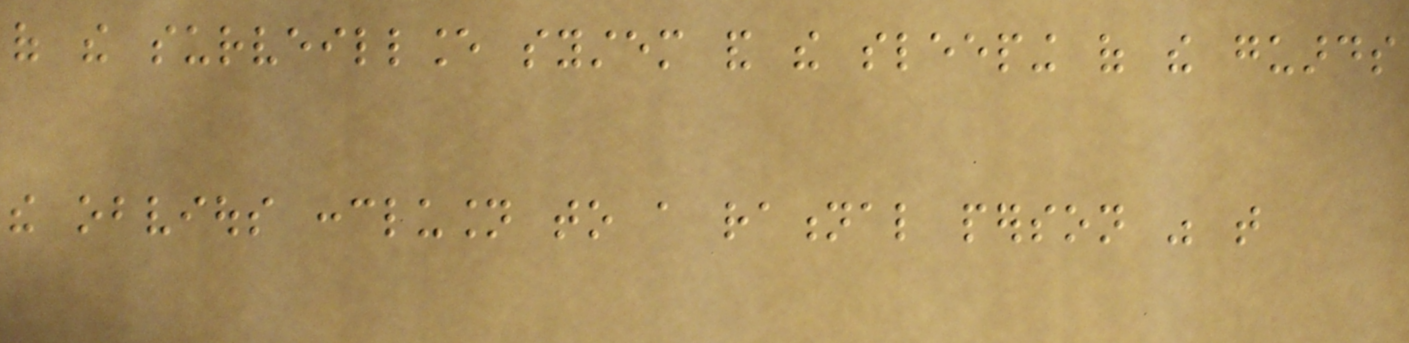of the surveillance system and the sleeping of the guards
the obvious conclusion to a rational person was that
